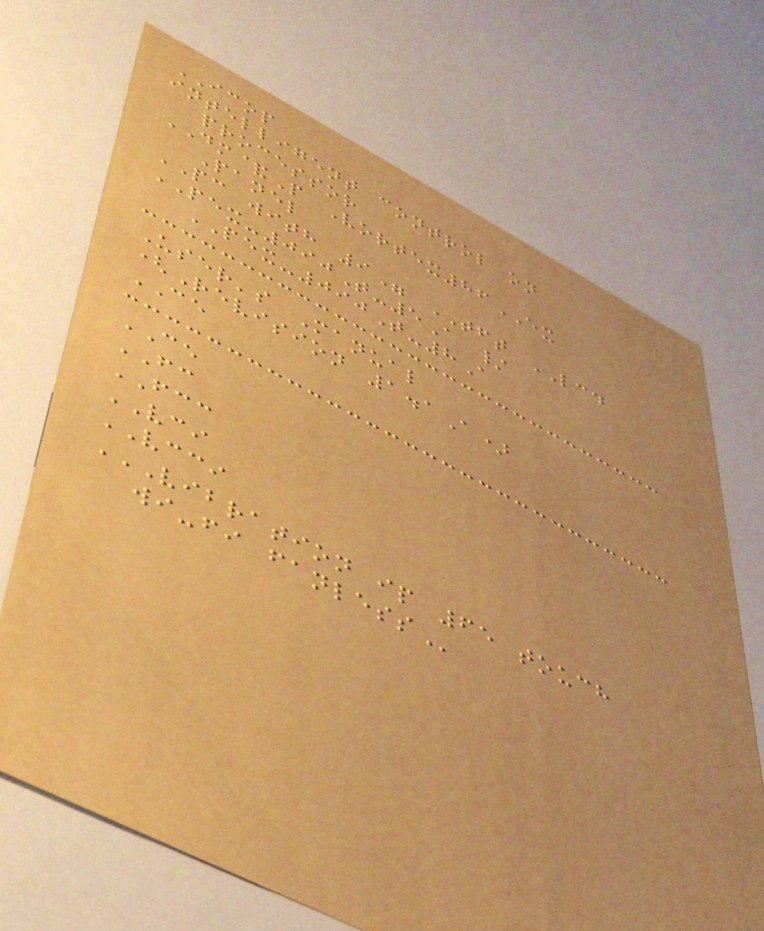ICOP
intelligent control on
processor
DM&P Vortex86EX
Panel
PC with 9" TFT LCD
PEX-090T-5A /
PEX-090T-8A
User's Manual
(Revision 1.1A)
CE
CE
FC
FCC
VCI
VCCI
VIBRATION IP 65 TOUCH
WI-FI FANLESS
